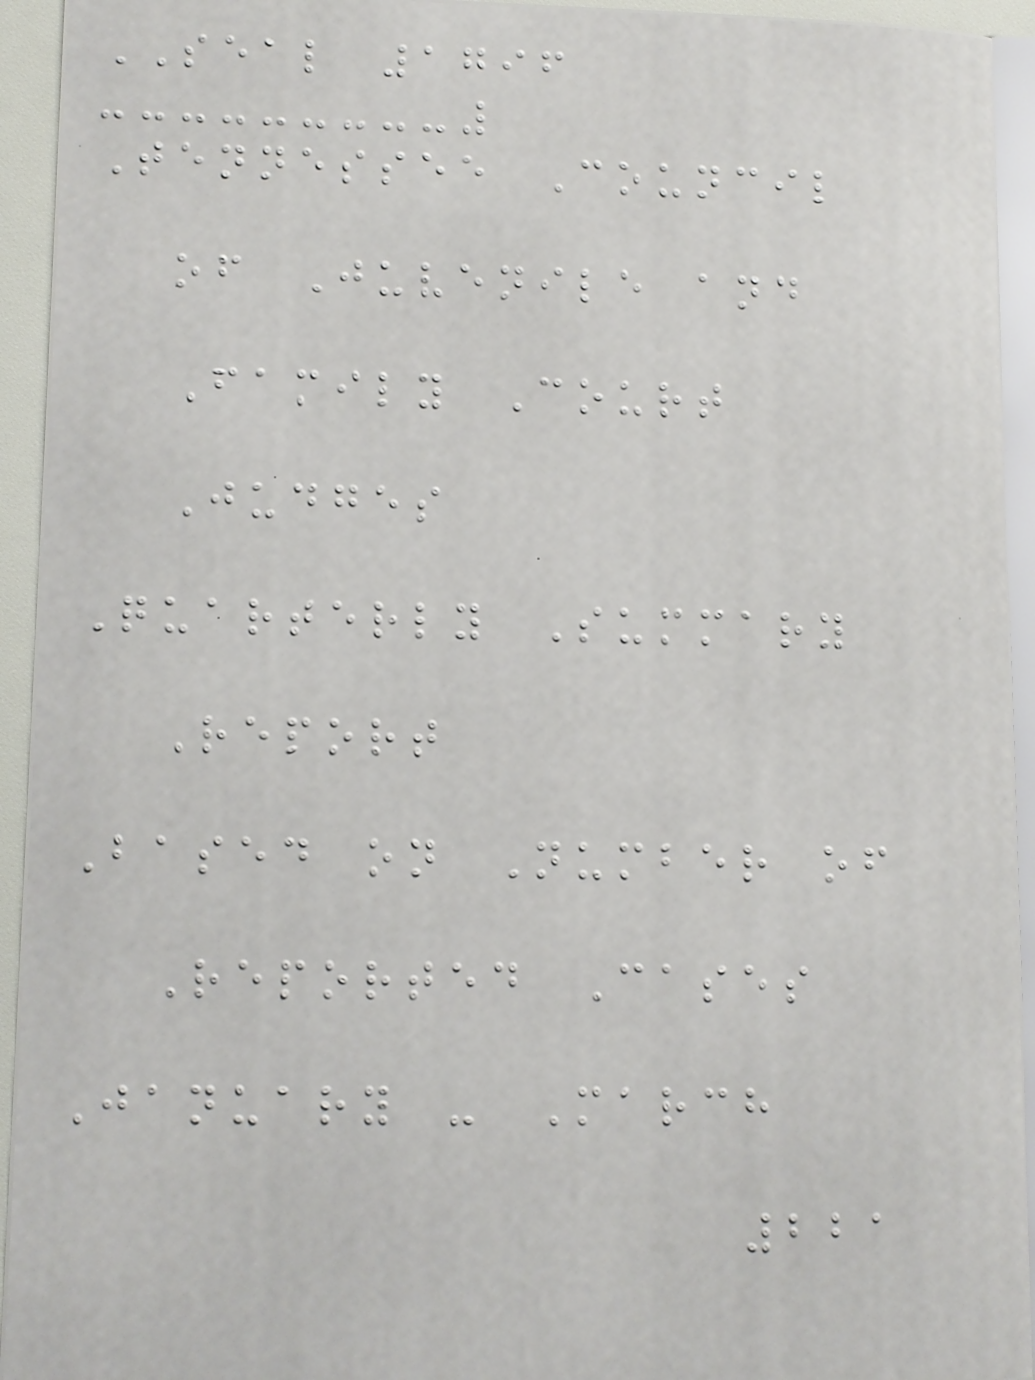SEAL 1796
Tennessee Council
of Juvenile and
Family Court
Judges
Quarterly Summary
Report
Based on Number of
Reported Cases
January - March
221
